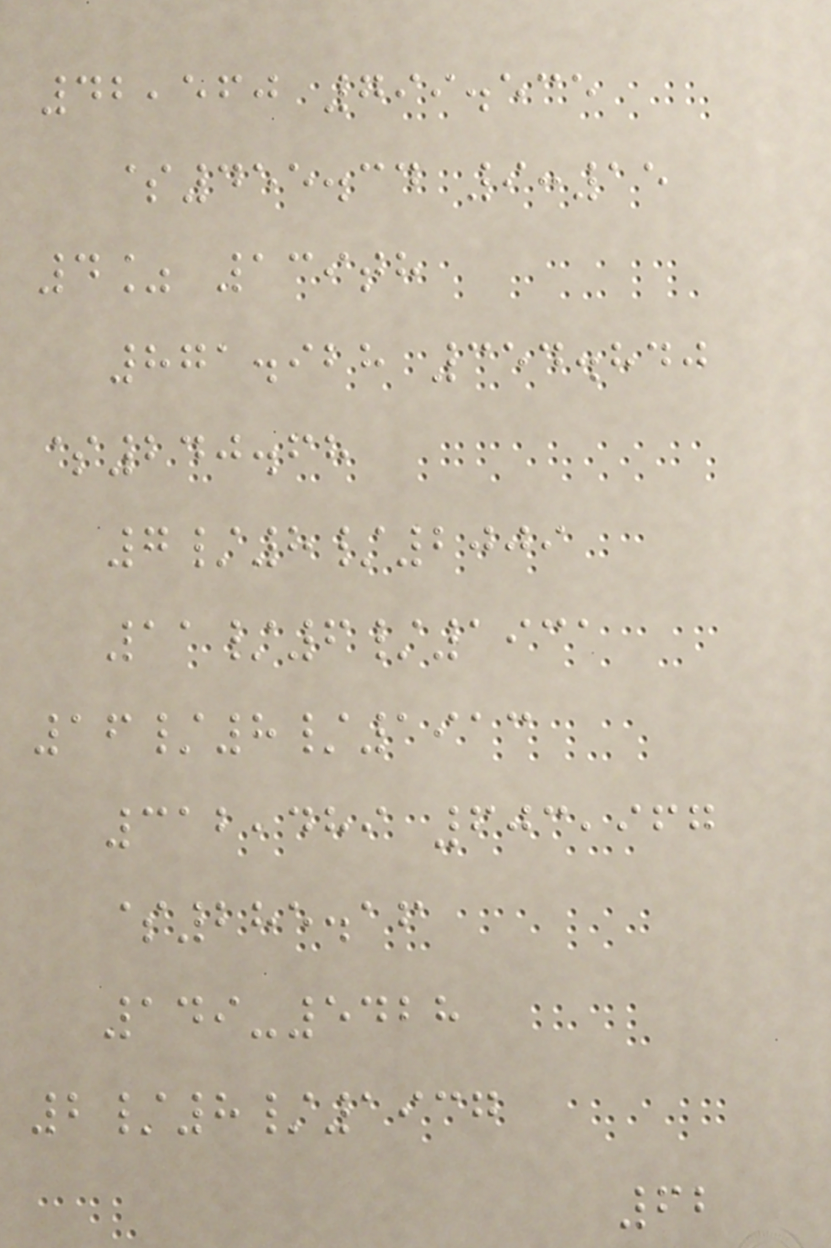42,560 799.535
$455.34 9:15
4% 139th
871.928 354.840
$240.68
7/8/2009
11/6/1931
16/8/1913
312,489 603,967
$285.16
149-5428
2/8/1937
62
